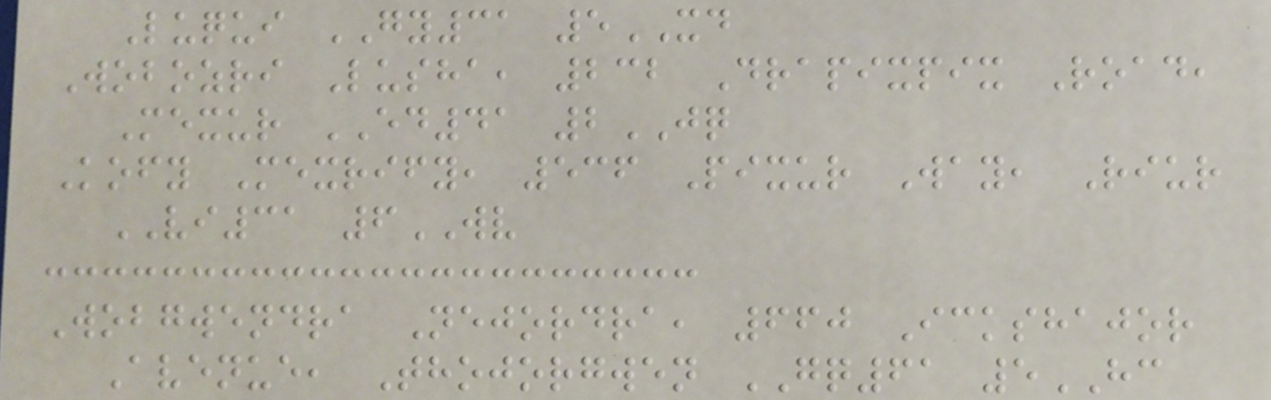Luqui GY31 5XD
Wobozri Lusha, 232 Drapixpix Road,
Mexur ED41 2JQ
Kofy Mexrify, 536 Pixur Way, Riur
VI31 6WV
Wobgwendra Nejordra, 660 Ickshajor
Avenue, Thojorgwen GQ61 5HC
